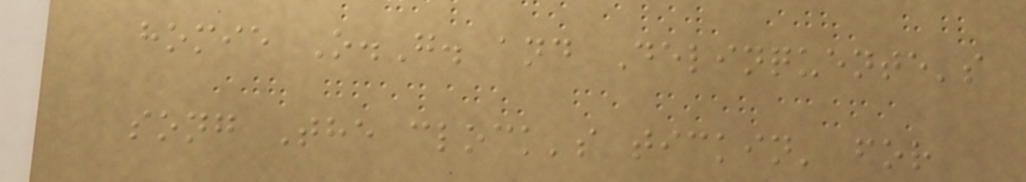homie O.G. and Delinquente's
song The clock's tickin' for
